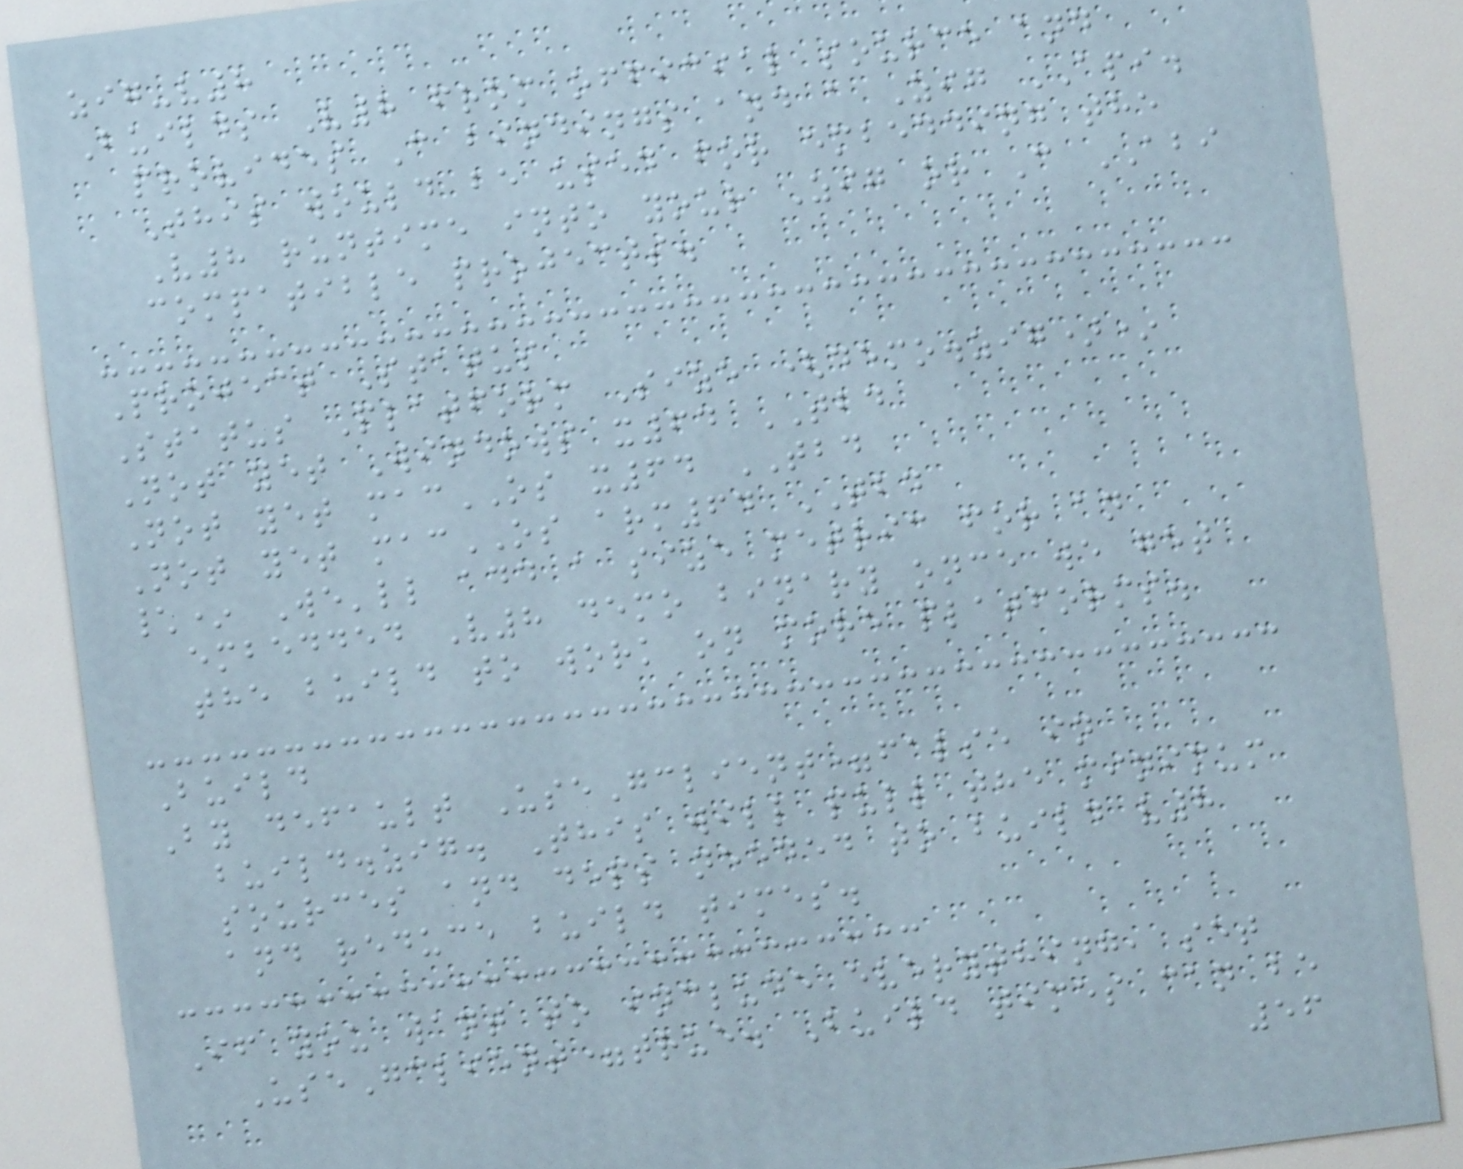zig-v8
Builds V8 from official source and
provides C bindings and a Zig API.
This would be used for embedding the
V8 runtime into your Zig or C ABI
compatible projects.
Project Status
Status Platform Size (demo.zig)*
Not yet Windows x64 TBD
Not yet macOS x64 TBD
Not yet macOS arm64 TBD
\* We'll add a size metric for an
embedded V8 demo binary once we get
the build to work on more platforms.
Build
By default UseGclient=false in
build.zig. This will pull the minimum
sources and deps needed to build v8
and reduce build times.
If you want to include everything, set
UseGclient=true. Build times can be
56
